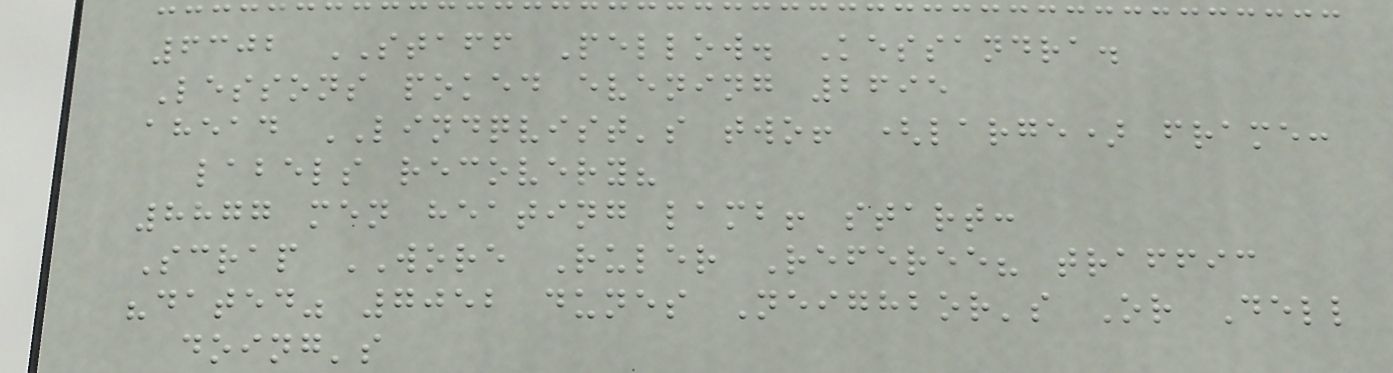6302 STAFF Pellow. Kessandra.
Lessons poked evening 2695
ahead LINDQVIST's two! (large) frame:
labels recovery?
8877 men heating lamb! start:
Scrap WORE Ruler Referee? traffic
"dated" 7052 dunes Neighbor's Or Dell
doing's
